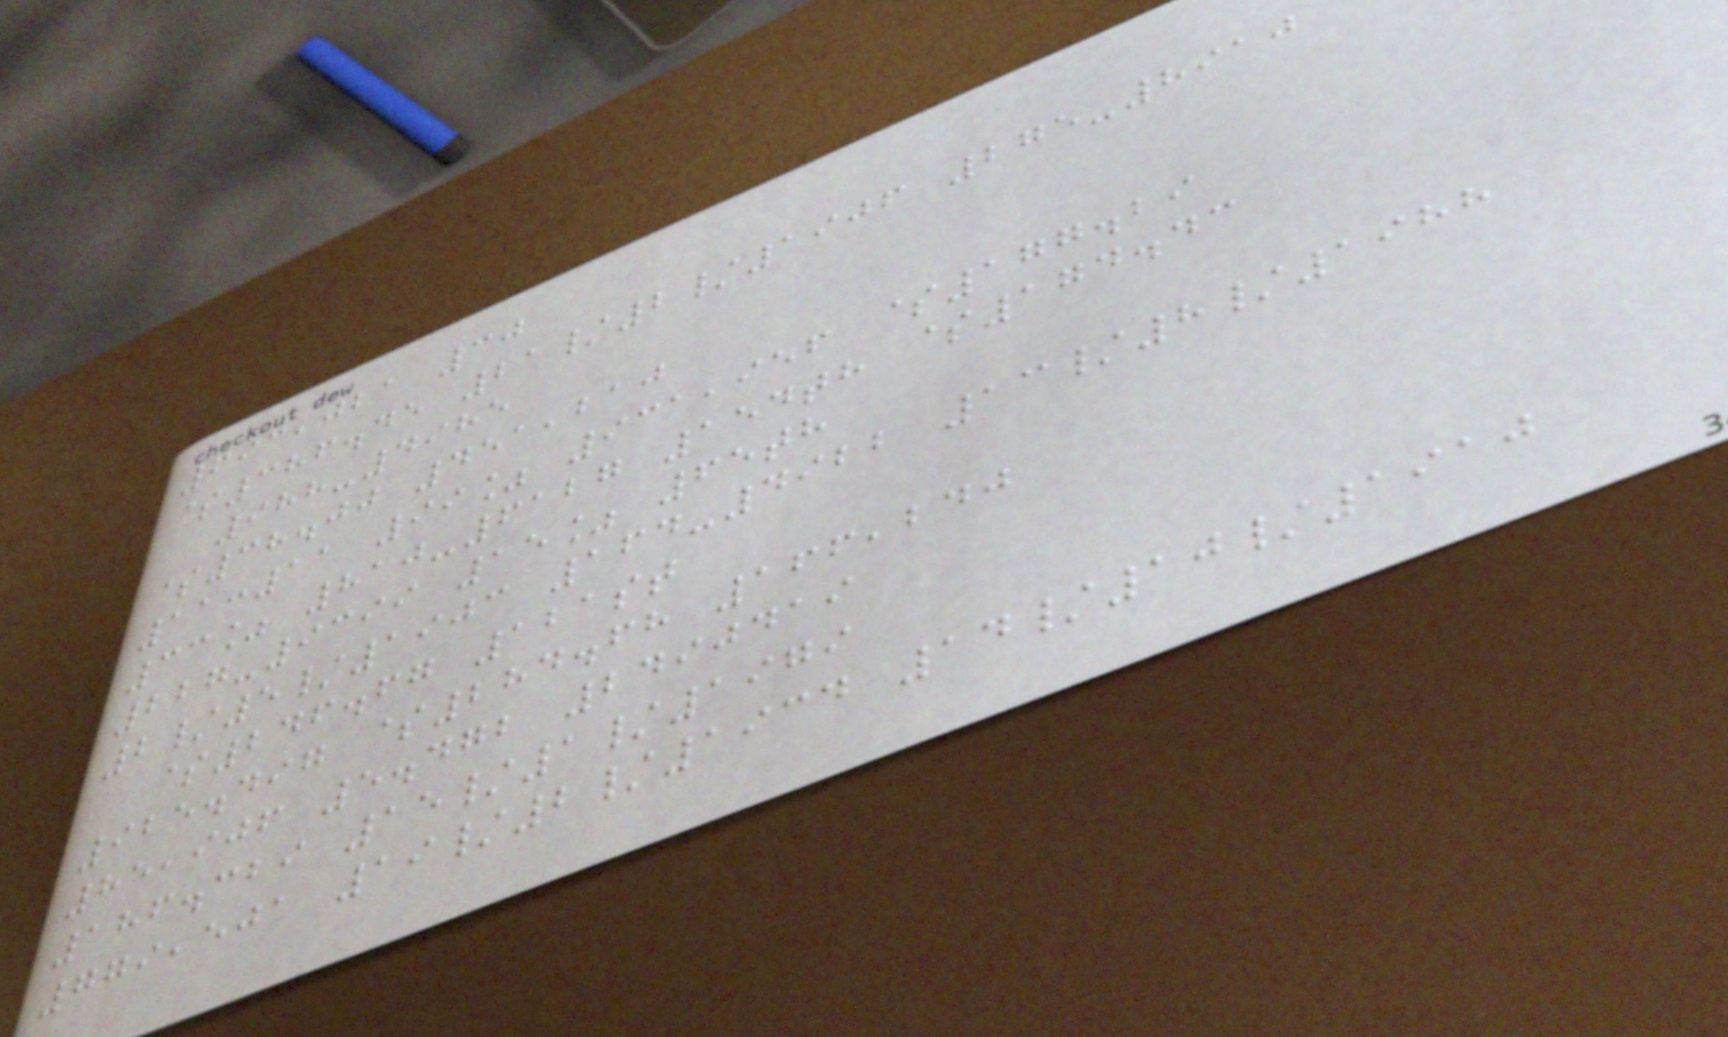693,021 30
$386.45 21/2/1906 275-8910
988-4985
$38.00 451,210
11:11 99% 931,956 $177.29
33% 810-6127 154th $174.43
227-9399 15% 65th
2/5/1903 164-4922 13/8/1988
$246.67 121st
925.497 $284.68 166,240
85,906 5.472 2490419
186.329 15/1/1979
779,501 19/2/1934 14/10/1910
